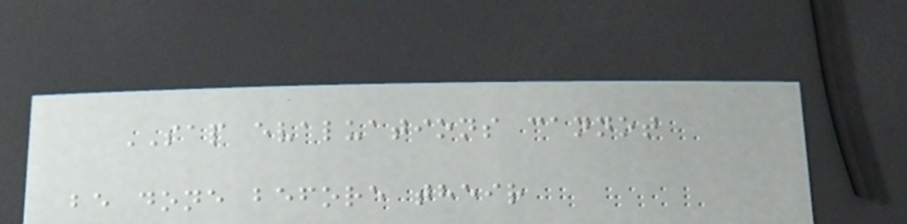SAP evaluations cannot
be done before their
